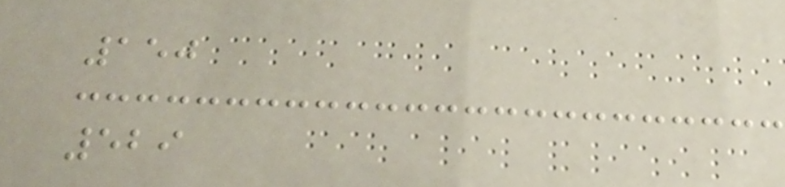150
529
